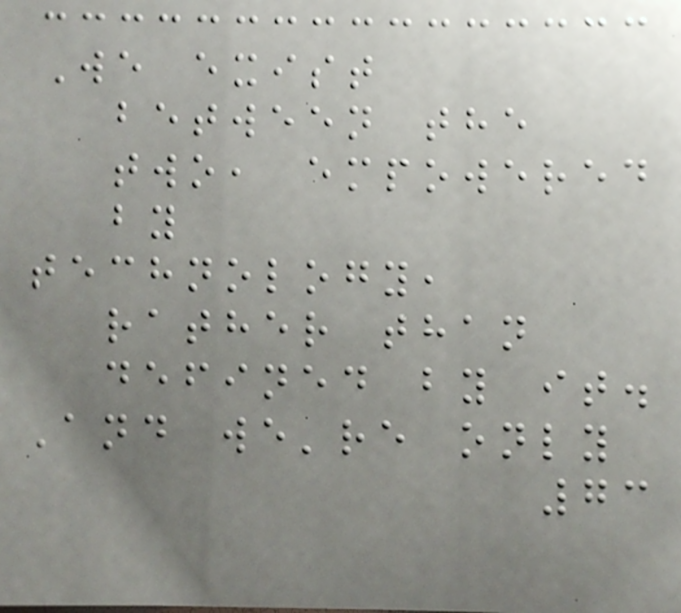We exist
between the
two, empowered
by
technology,
rather than
defined by it.
And we're only
73
